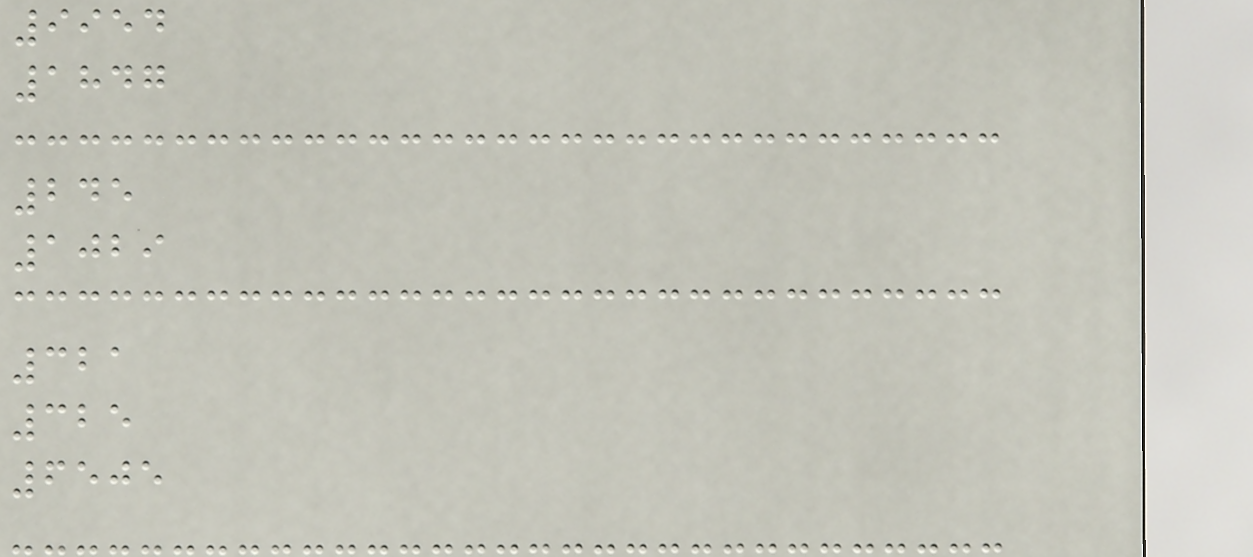9954
1847
245
1029
321
325
6505
